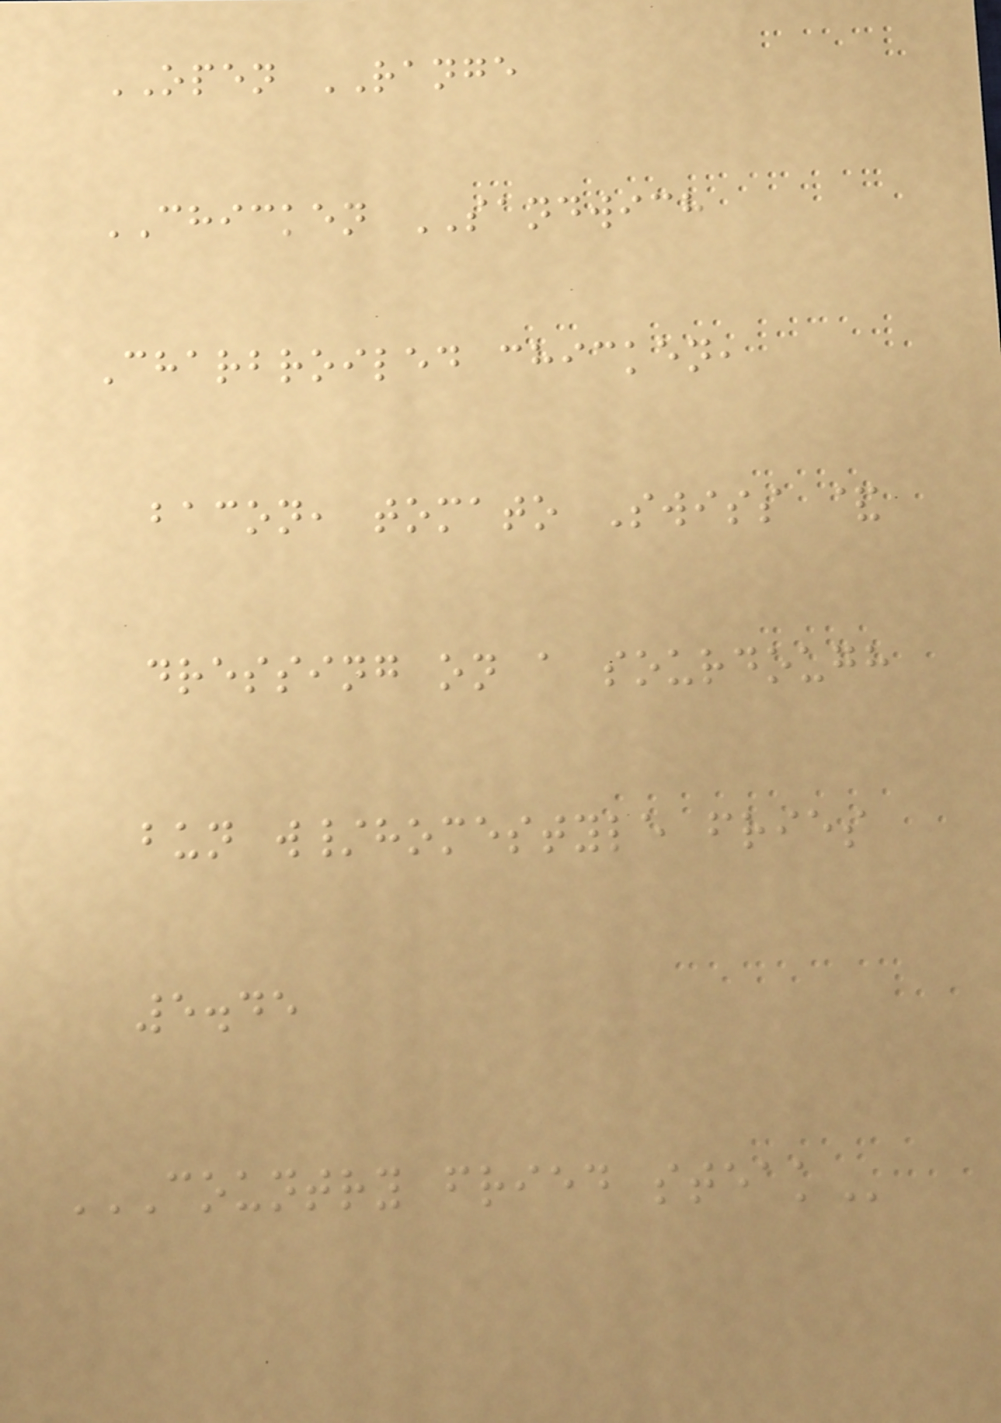OPEN RANGE
CHICKEN SANDWICH
Charbroiled chicken,
bacon, tomato Swiss &
dressing on a sourdough
bun w/homestyle fries
5.45
COUNTRY FRIED STEAK
